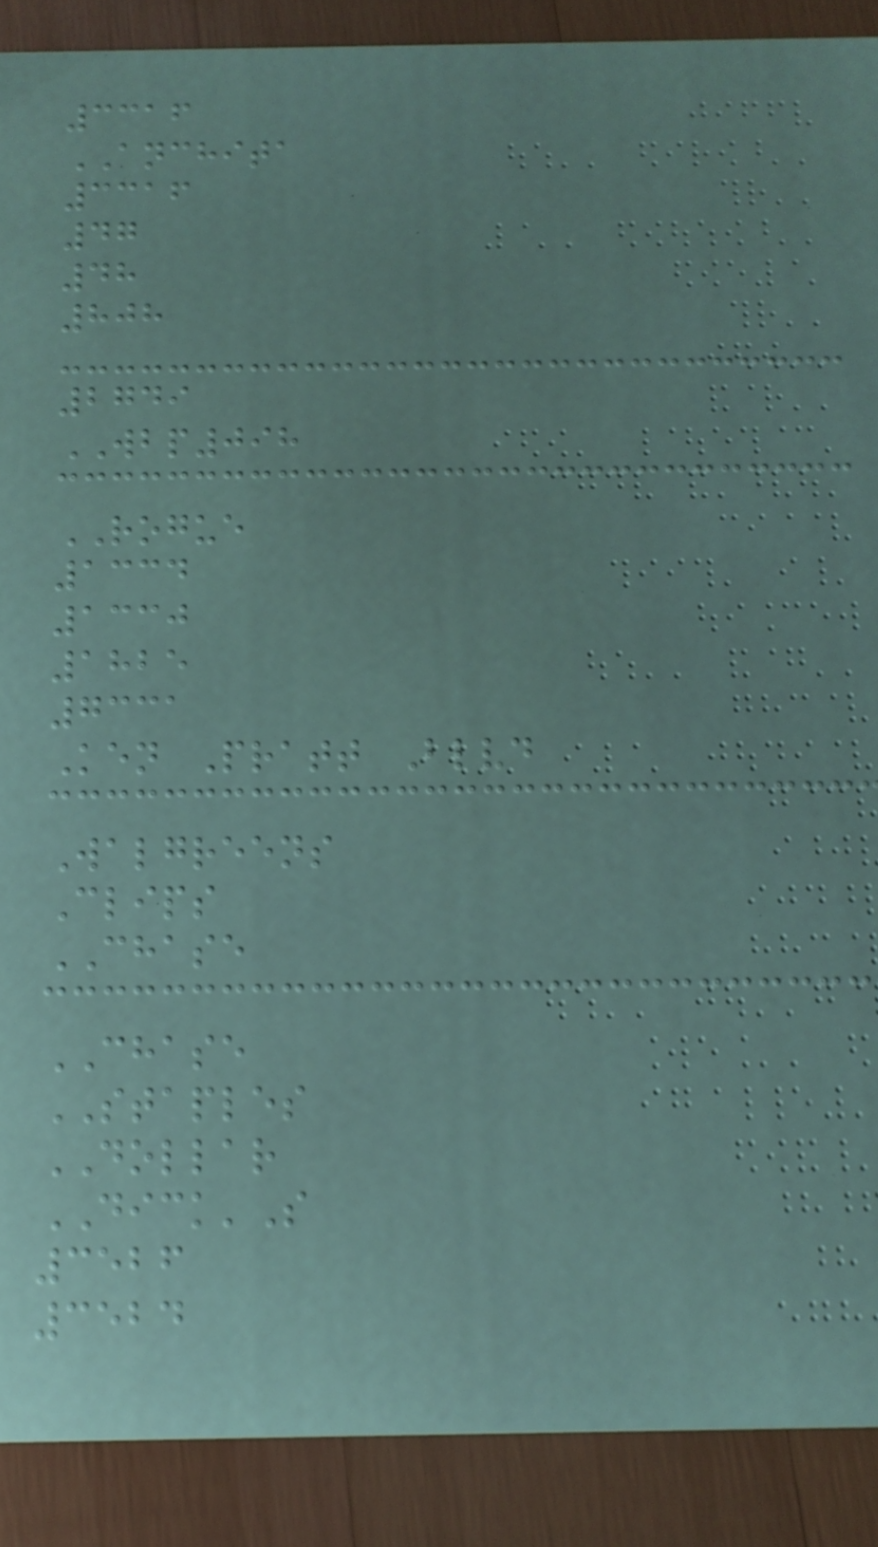3316
ANCHITA
3316
47
48
808
2749
WBP098
ROGUE
1334
1330
1825
7331
Ken Pratt Blvd
Walgreens
Clips
CHASE
CHASE
STAPLES
DOLLAR
DICK'S
3526
3524
